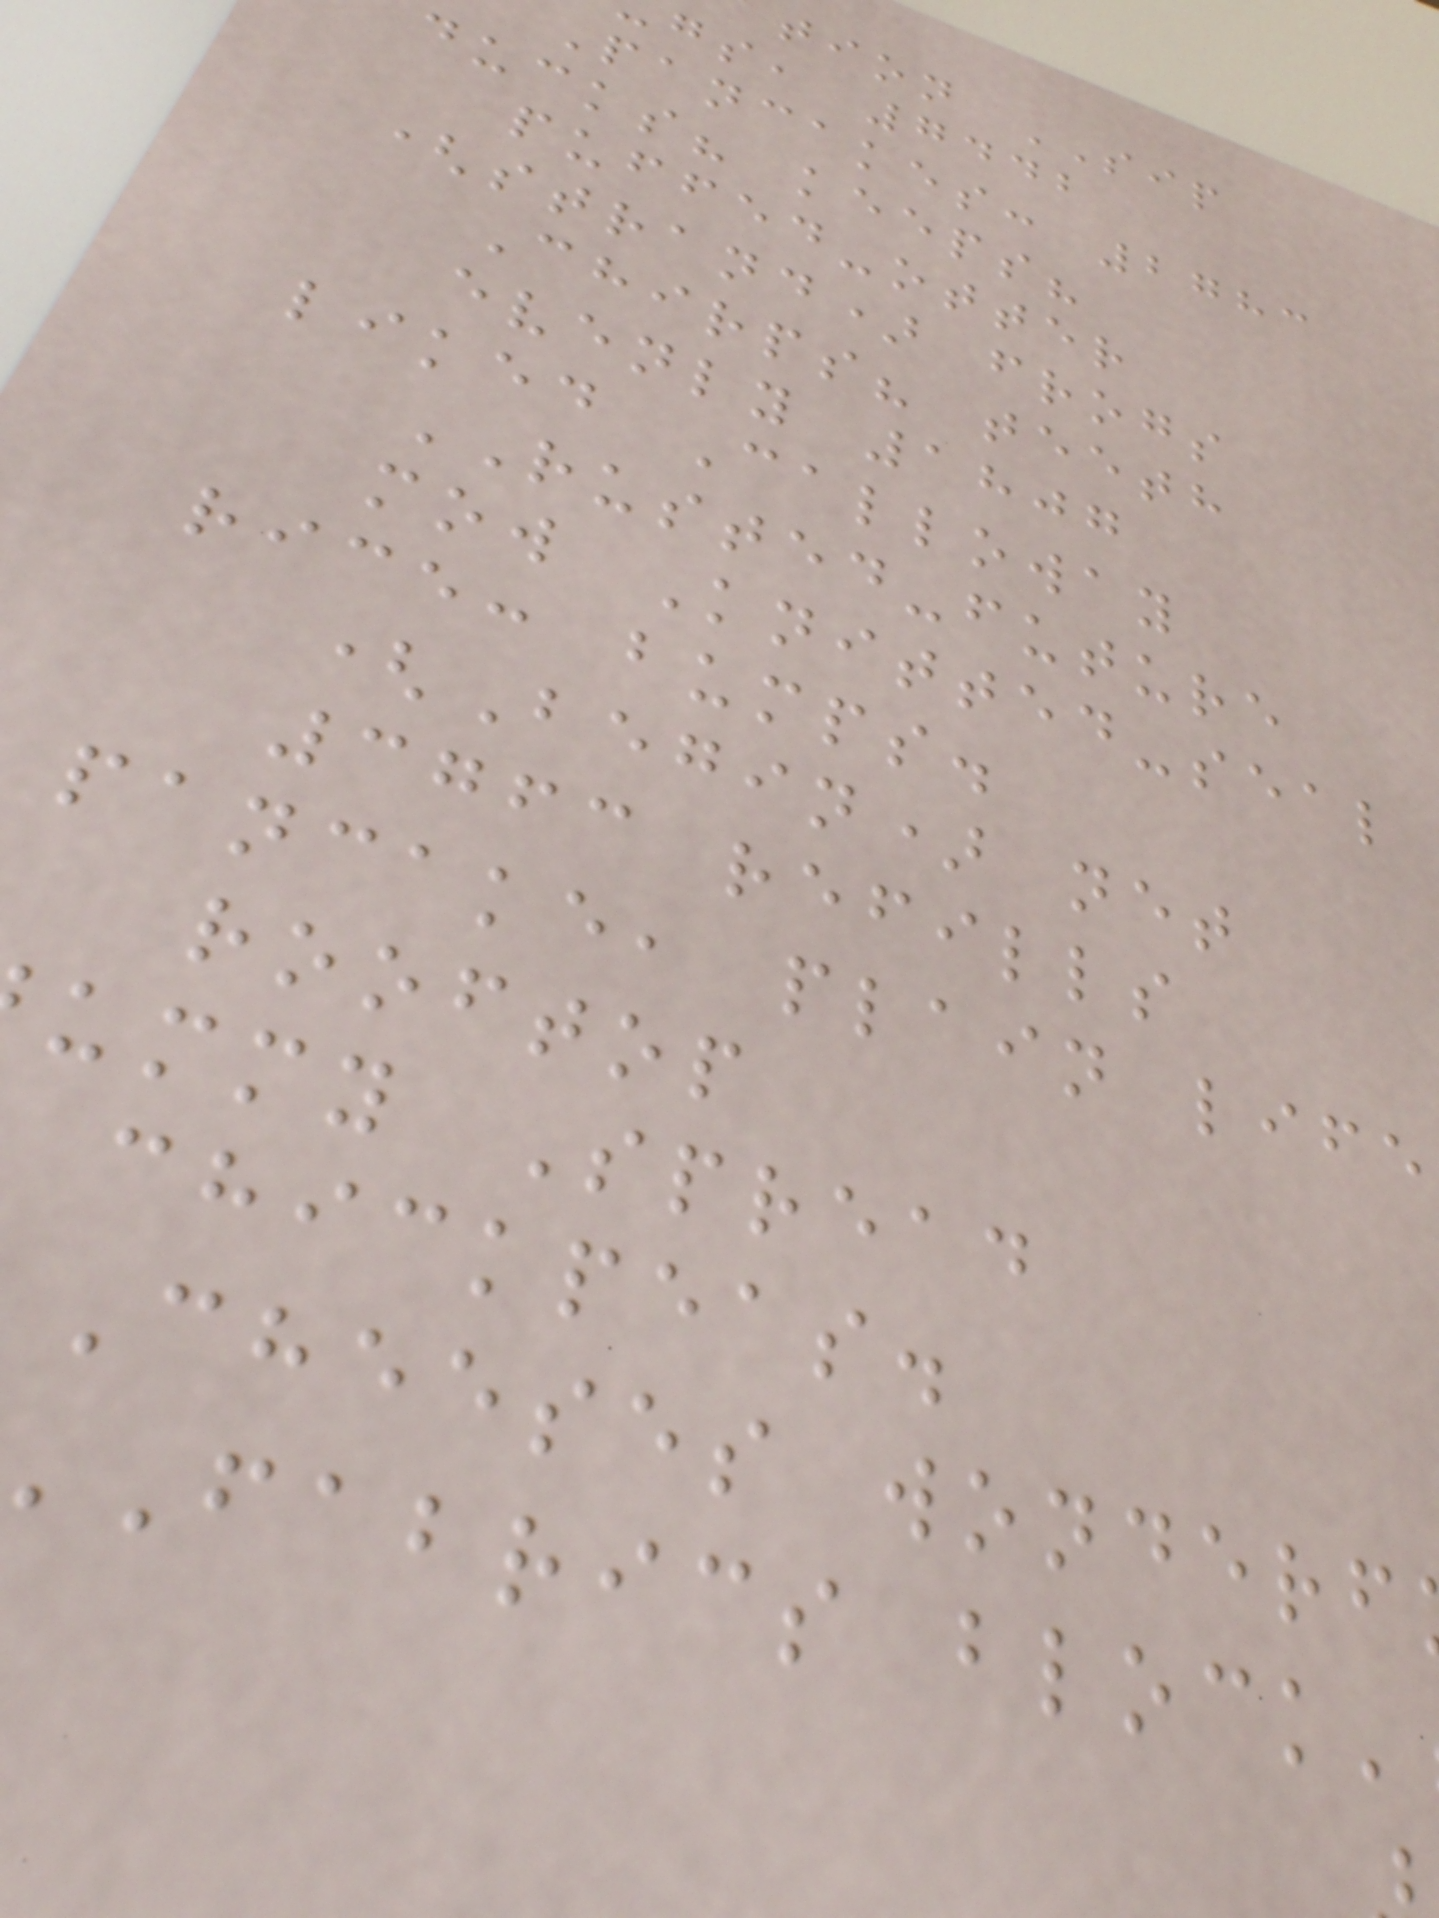tion SIP
gs, 7442
Pancakes: 2783
ducks? keeps?
puffed-otter
(strand) frogs
Chirps? teeth
evenly 1807
liked Calloway
RUSTED-future
mow Knitted-seal
rice: bumps.
(Begin) net
3763 refills
pancake, plain life
rooftop
ummy Spread
chickpeas.
Cheeses wonderf
fabrics block'
